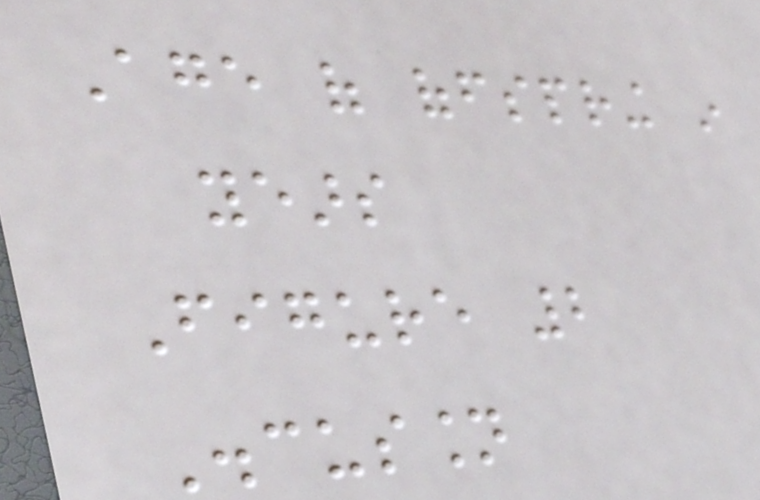Age of offspring in
years
Figure 2
Discussion
